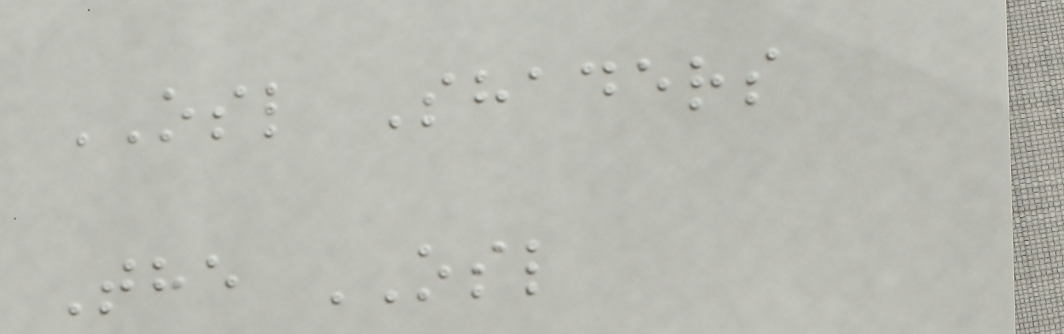OSL Shaders
The OSL
